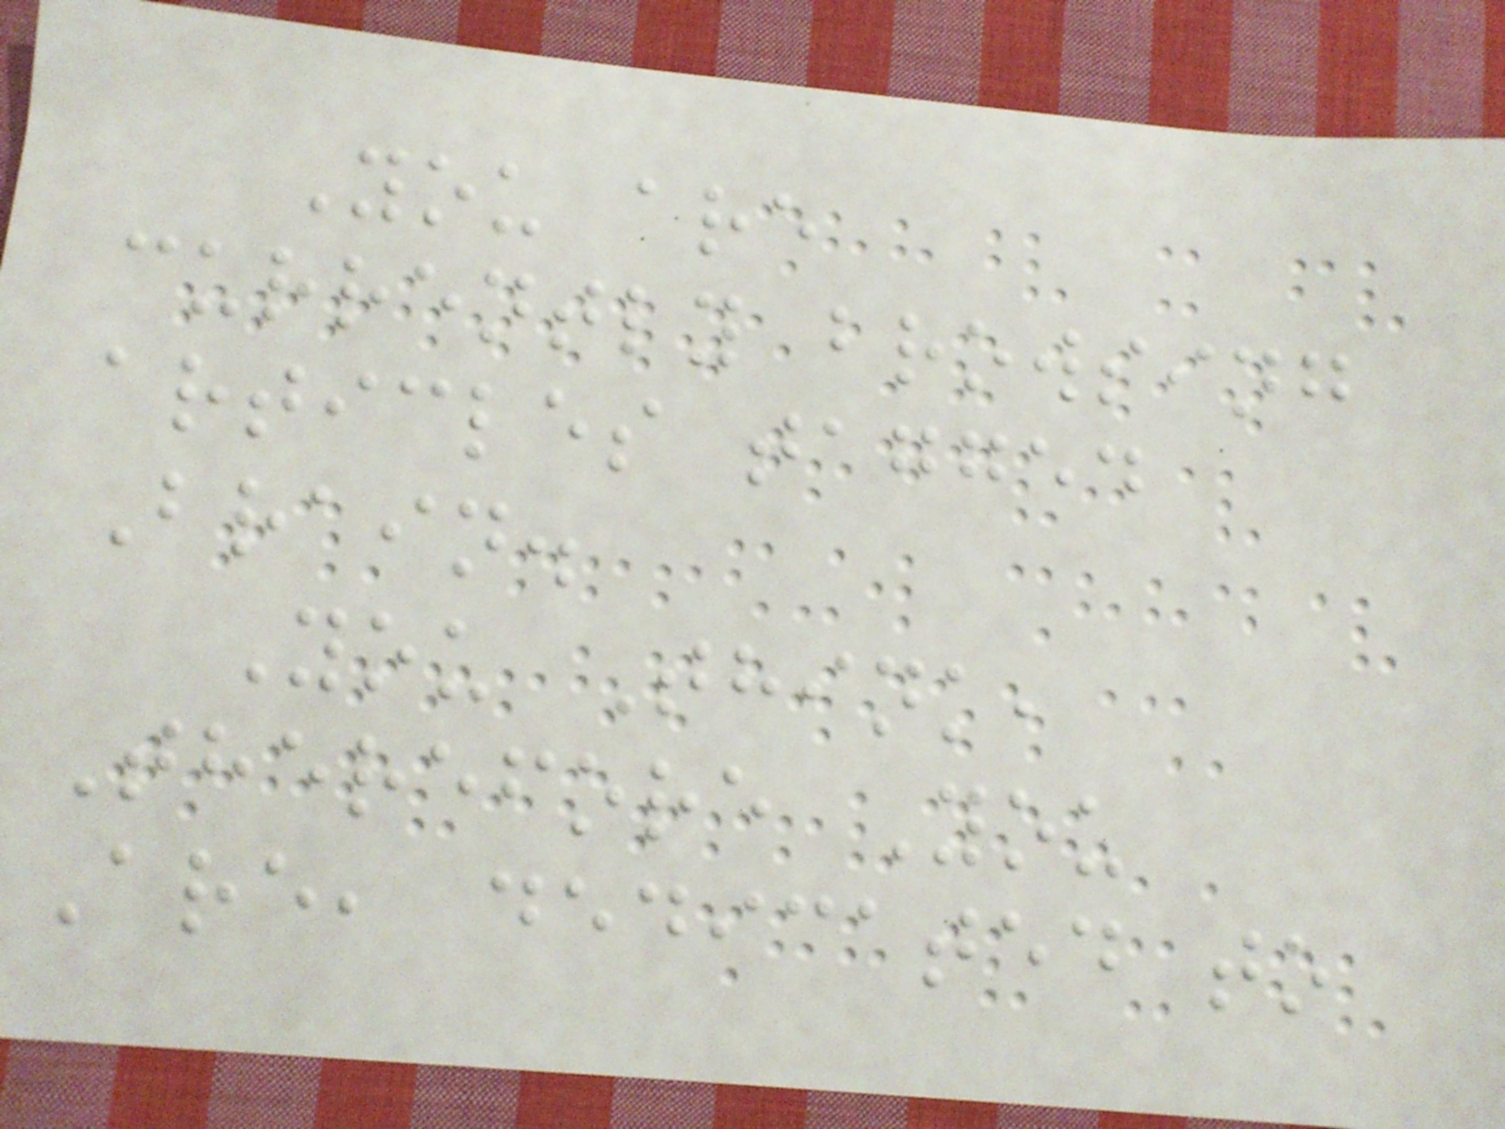You are
currently browsing
articles tagged
Brain.
You Think,
Therefore You
Are, dedicated to
